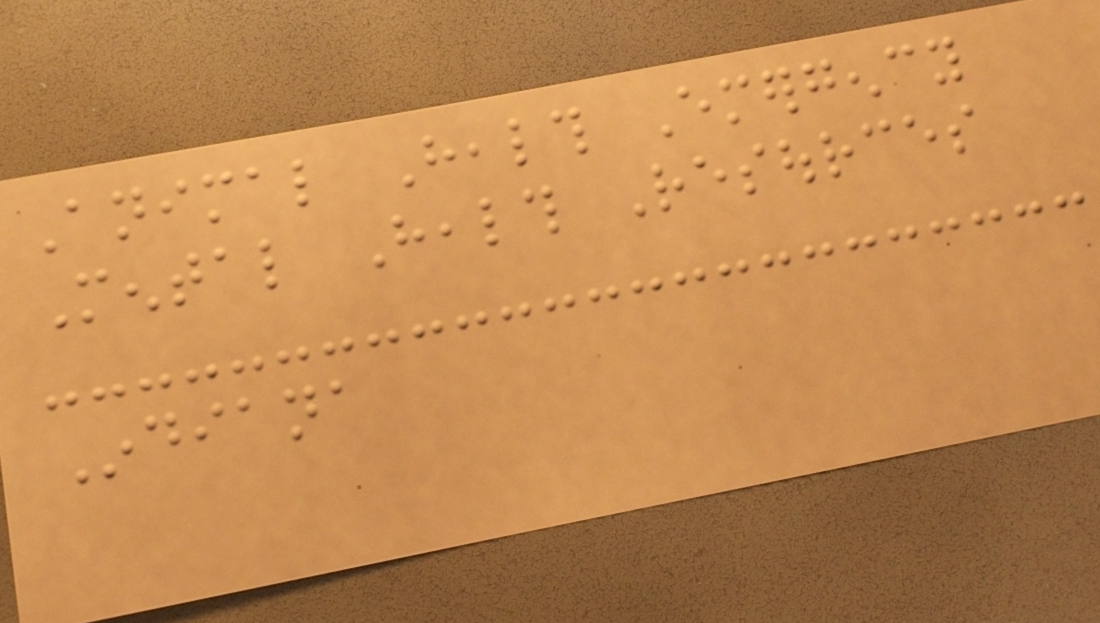Animal Health Emergency
Mental Health Resources
Indiana
